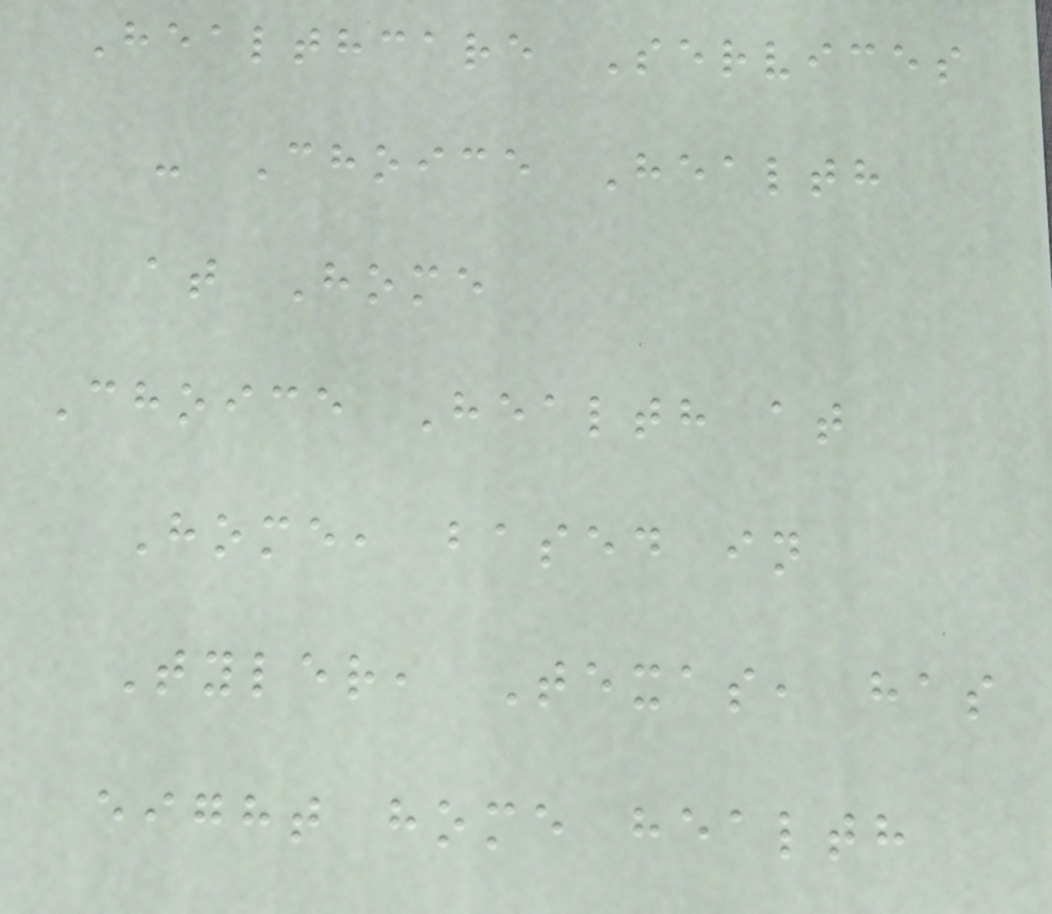Healthcare Services
- Choice Health
at Home
Choice Health at
Home, based in
Tyler, Texas, has
eight home health
